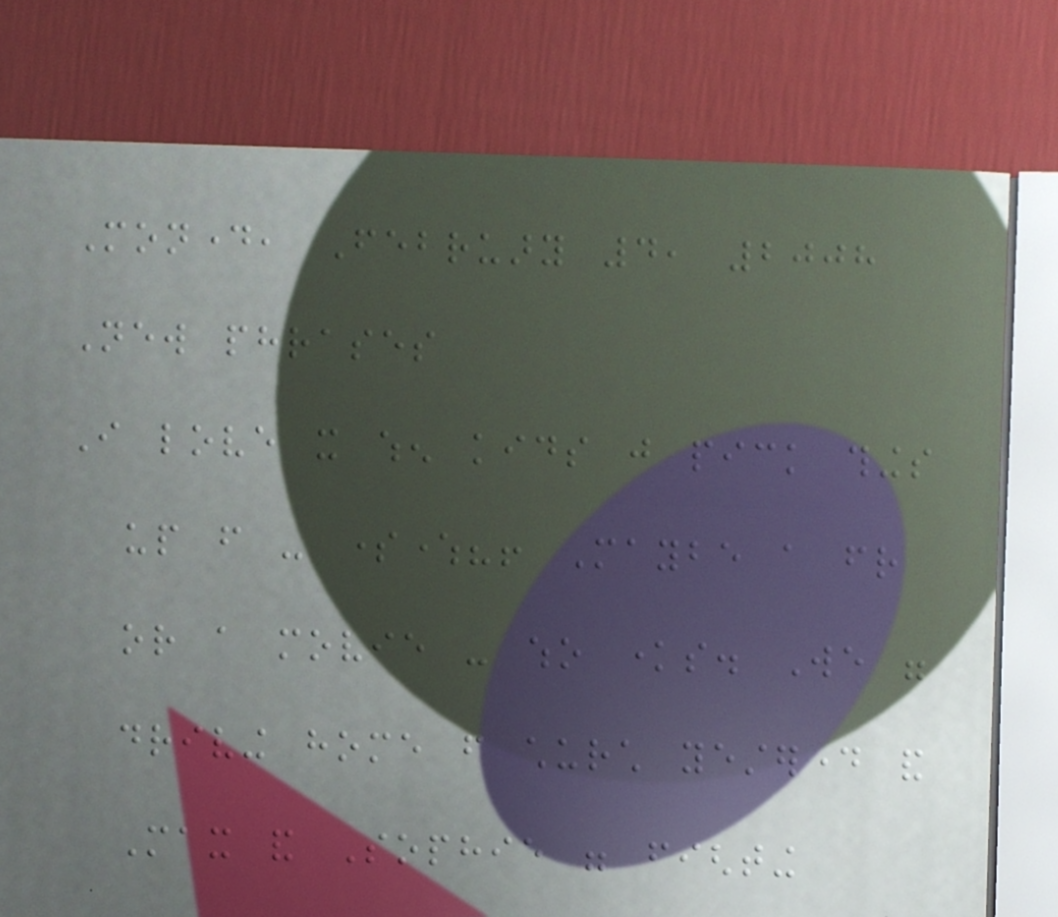Monday, February 4, 2008
New phrases
I love it when kids just pick things
up from - somewhere?! Maybe a friend
or a movie - who knows. We were
driving home from church yesterday and
Max and Sophie were fighting
